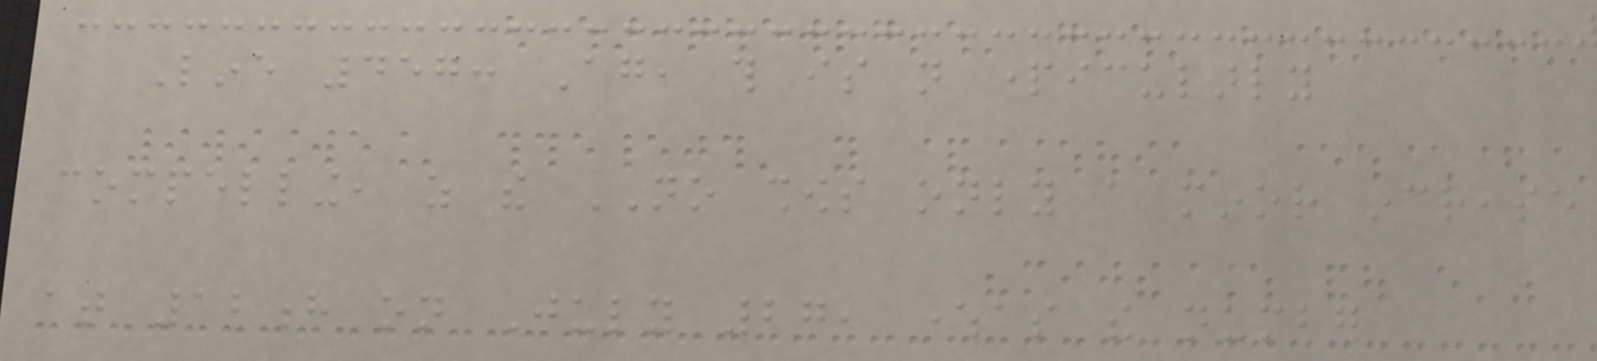Line 457: Again, this is not particularly
compelling, as the NO shows only a minor increase
at 12h on July 27, whereas the number
